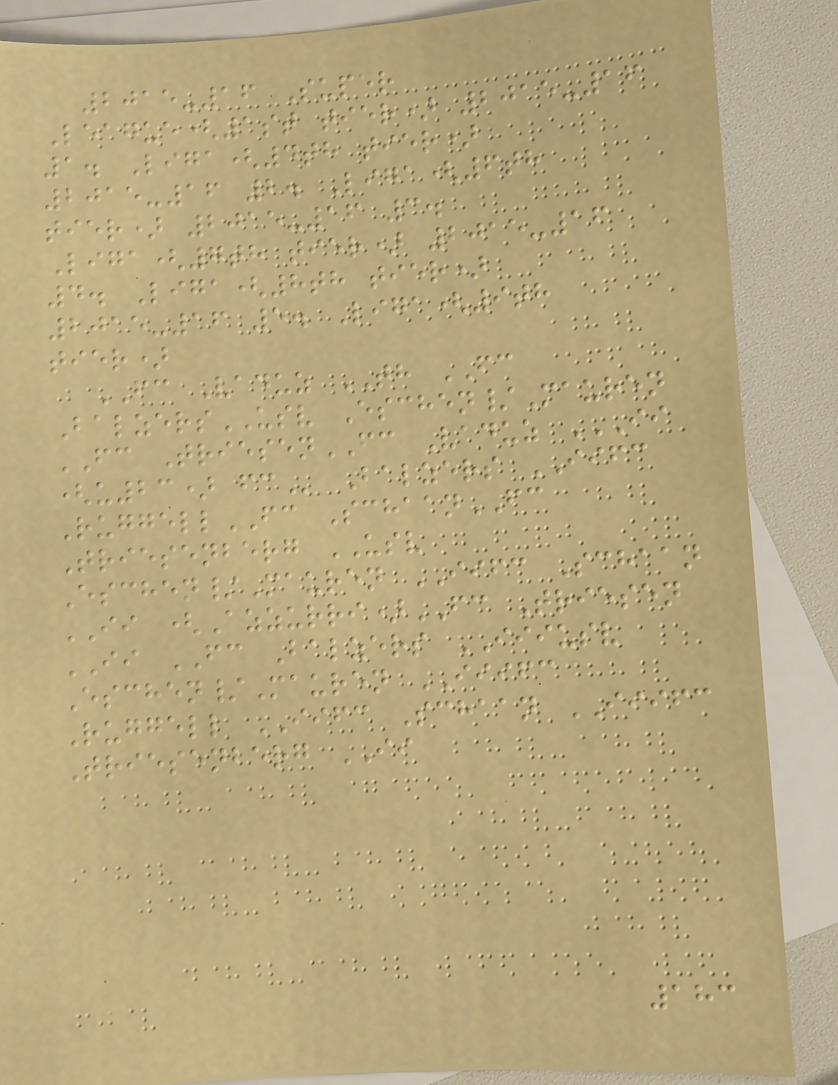2015-16 Super
League(1st tier) 2015-16
1. Liga(4th tier)
2015-16 2. Liga(6th
tier) 2015-16 3.
Liga(7th tier) 2015-16
4. Liga(8th tier)
2015-16 5. Liga(9th
tier)
FC Vaduz TH FC
BalzersUSV Eschen/Mauren
FC TriesenFC Vaduz II
(U23) FC Balzers IIFC
RuggellFC SchaanFC
Triesenberg USV
Eschen/Mauren IIFC Schaan
II (Azzurri)FC Triesen
II FC Balzers IIIUSV
Eschen/Mauren IIIFC
Ruggell IIFC Schaan IIIFC
Triesenberg II
183
